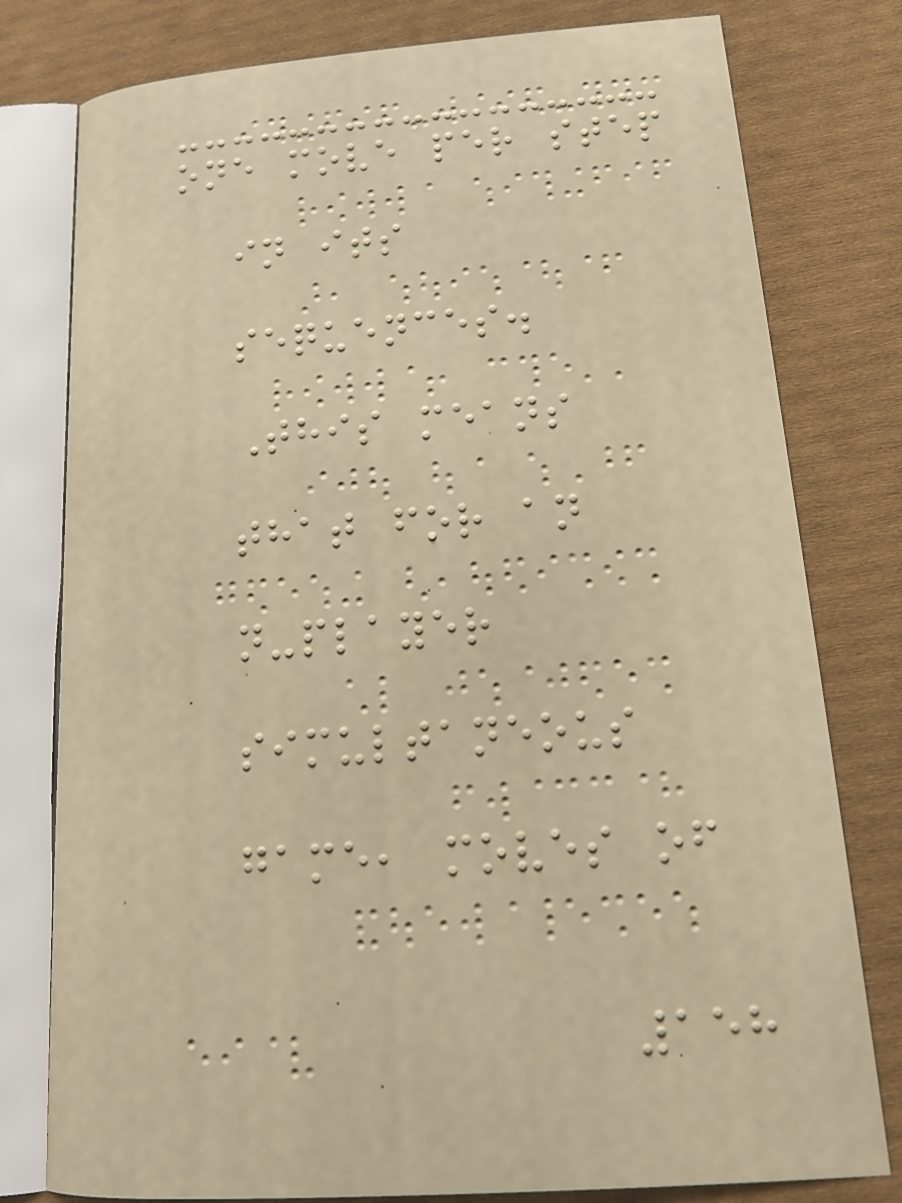one move per step
in its
sequences.
This means
that for an
n-player
simultaneous
game, moves of
158
